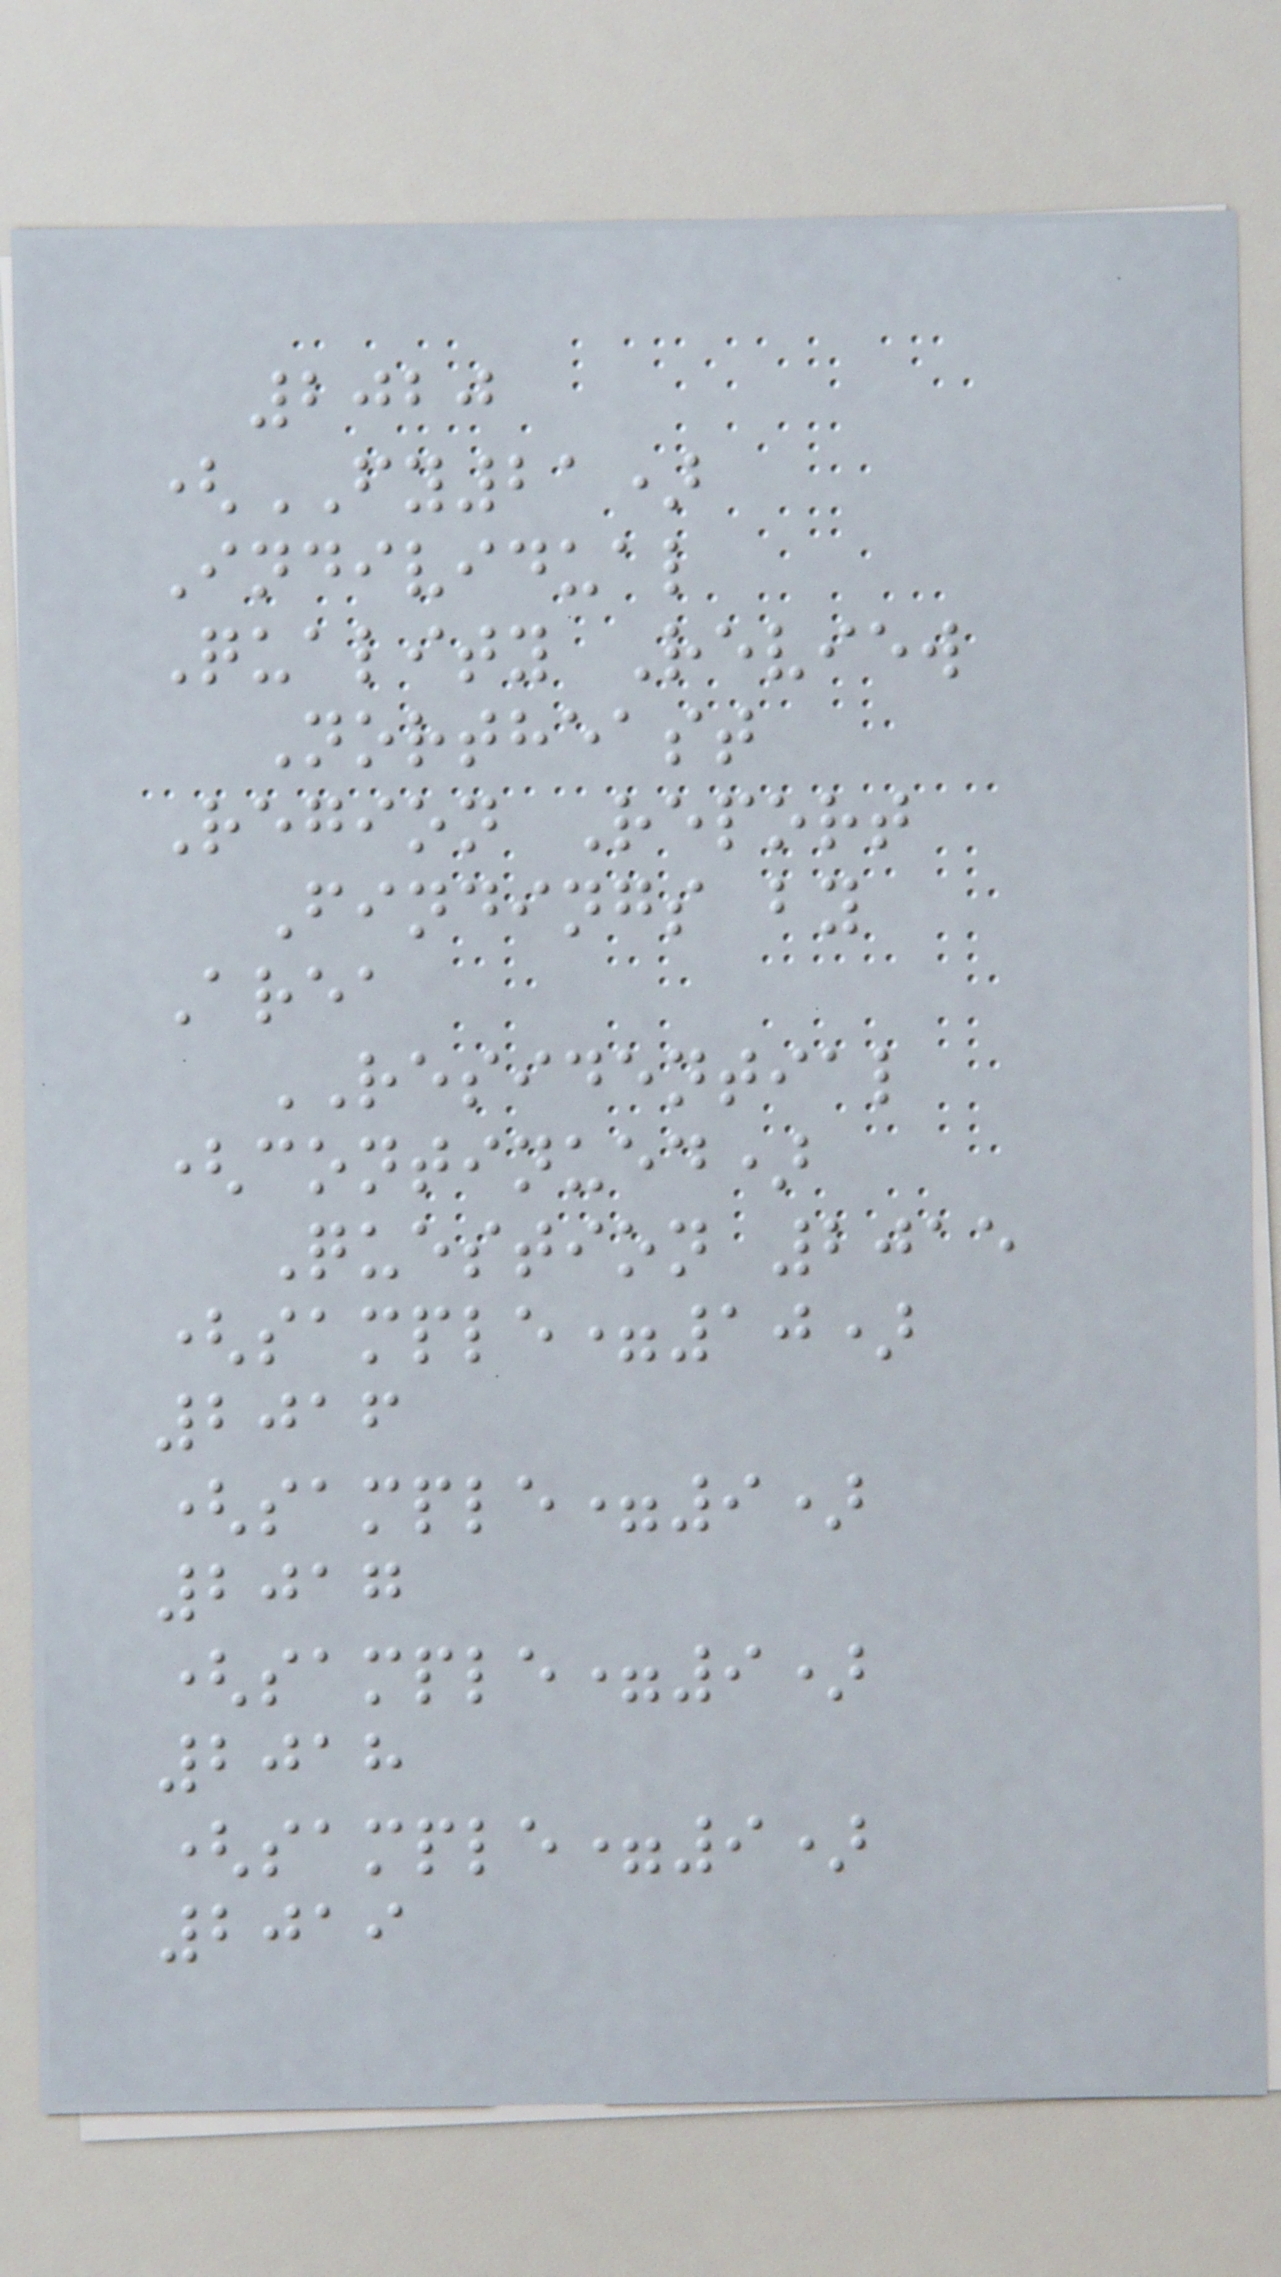2020
(FY21)
Individual
Quality Review
Northeast
Region Report
Findings by
Area
RESIDENTIAL
(continued)
Question 2015
(sample=10)
2016
(sample=9)
2017
(sample=9)
2018
(sample=9)
2019
